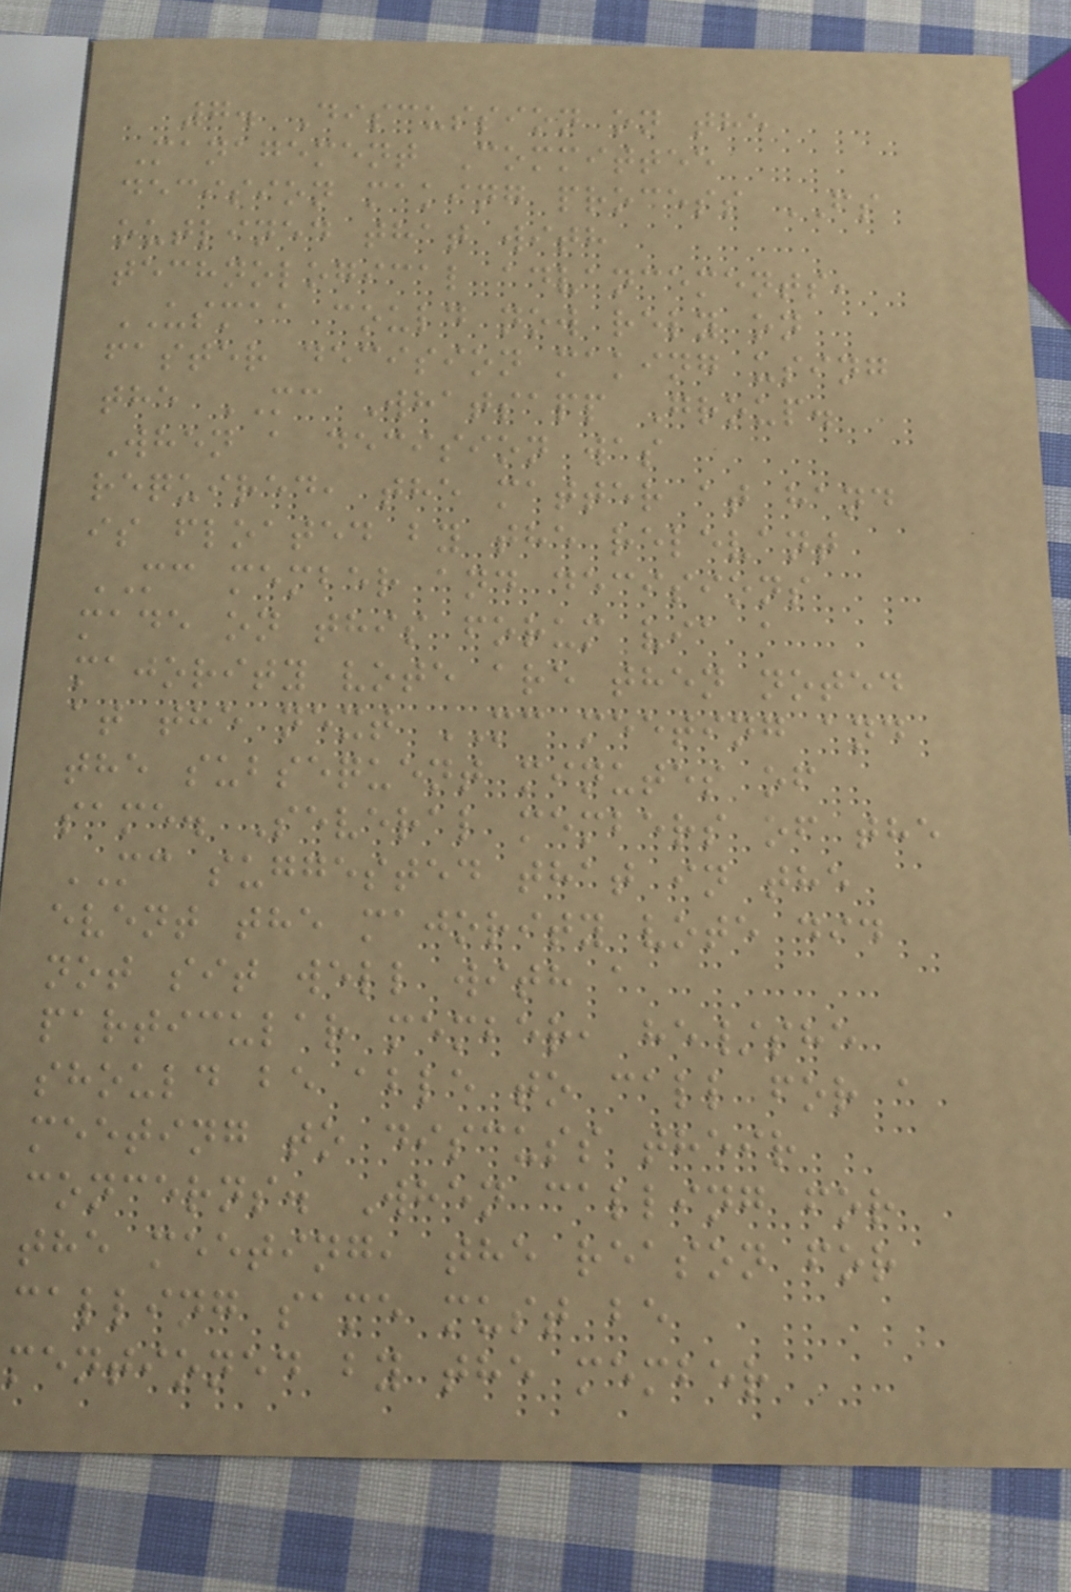7. Discussion on the
Management Committee
decision making process FS
outlined that with
technological advancements,
USMAA could now rely on
faster decision making using
the MC Whatsapp Group.
When a decision was
required, the matter at hand
is floated by the relevant
MC member and decisions
made on this forum via a
majority vote are then noted
at the next MC meeting and
the subsequent minutes of
same. Several members of the
MC suggested that in the
event the majority vote did
not sit well with a
particular member, he/she
should be able to call for a
meeting to discuss their
concerns. When calling for
the meeting, the reason for
calling same must be
mentioned by the member
